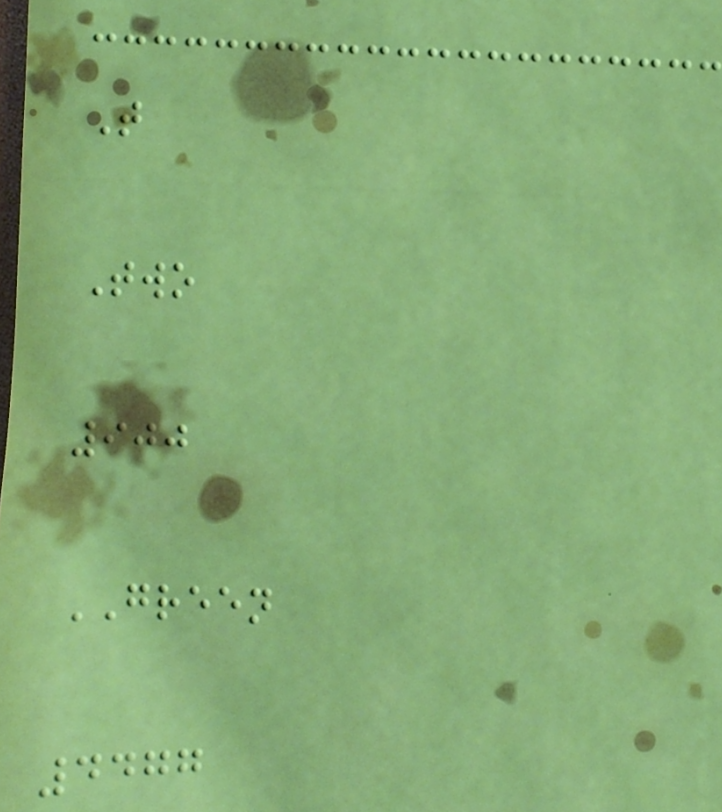T
Two
900
GREEN
4477
